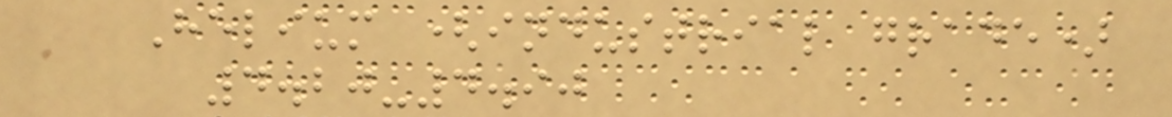Helium (industrial grade)
4.20-4.90
